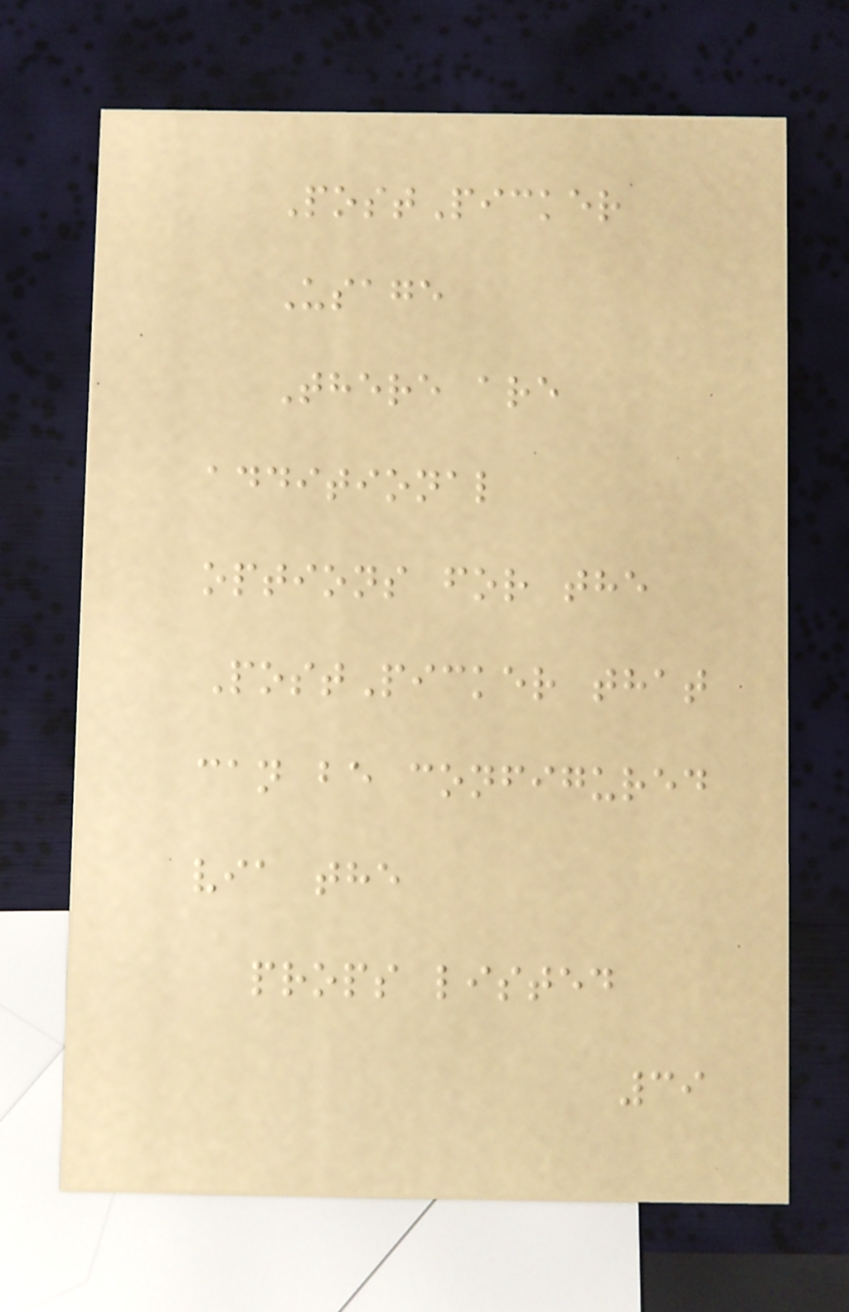PostPicker
Usage
There are
additional
options for the
PostPicker that
can be configured
via the
props listed
39
